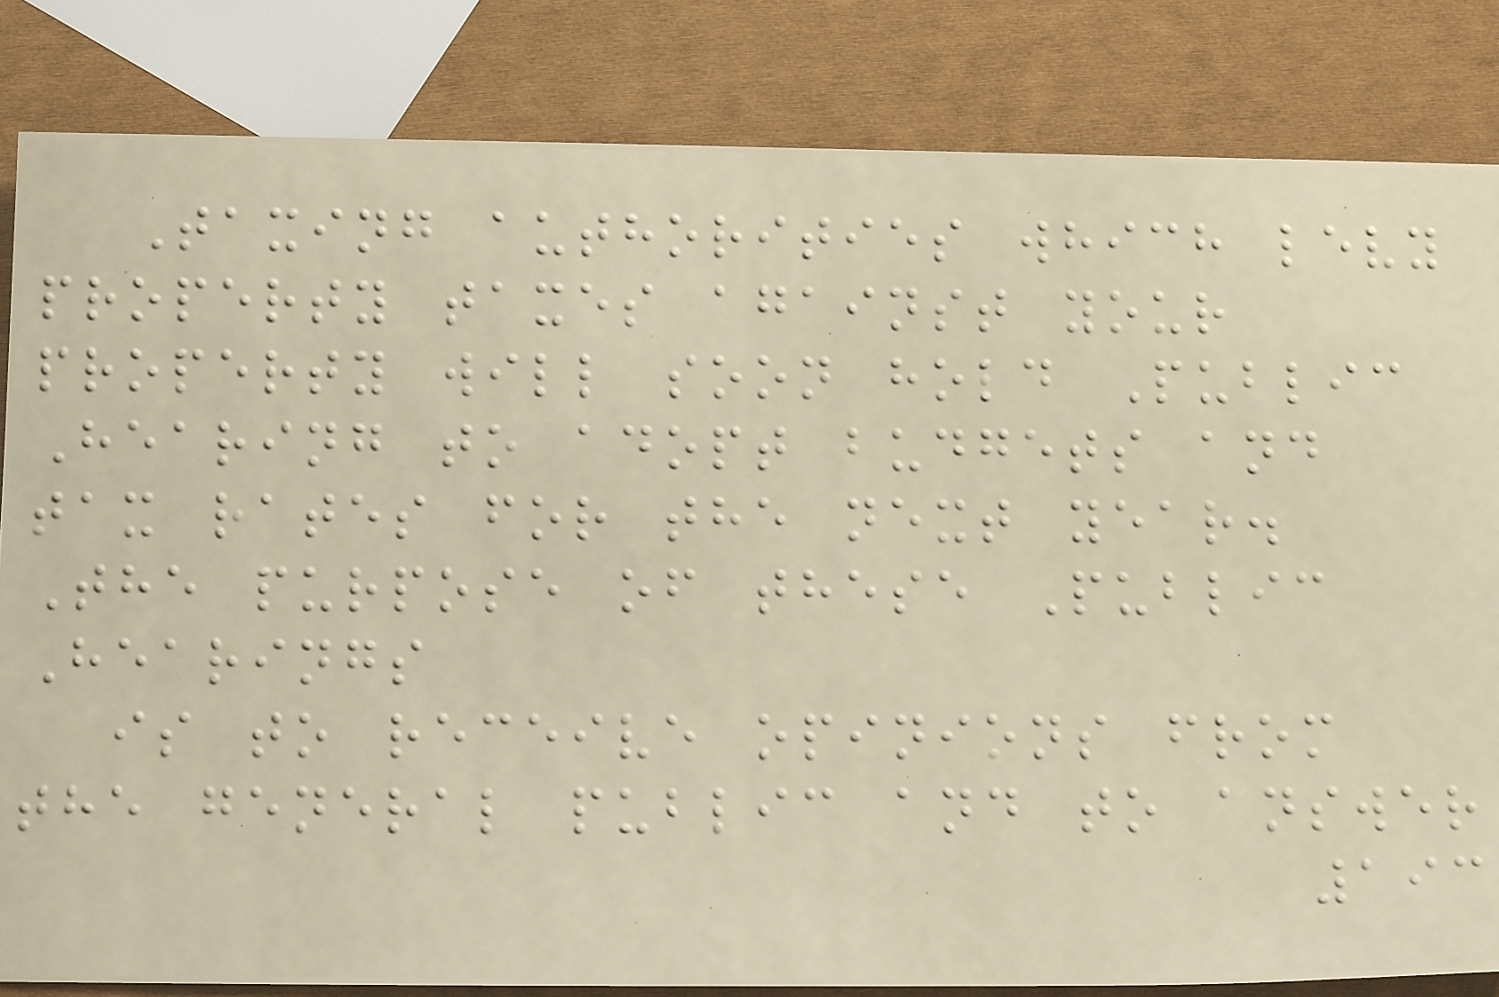Taxing authorities which levy
property taxes against your
property will soon hold Public
Hearing to adopt budgets and
tax rates for the next year.
The purpose of these Public
Hearings
is to receive opinions from
the general public and to answer
193
